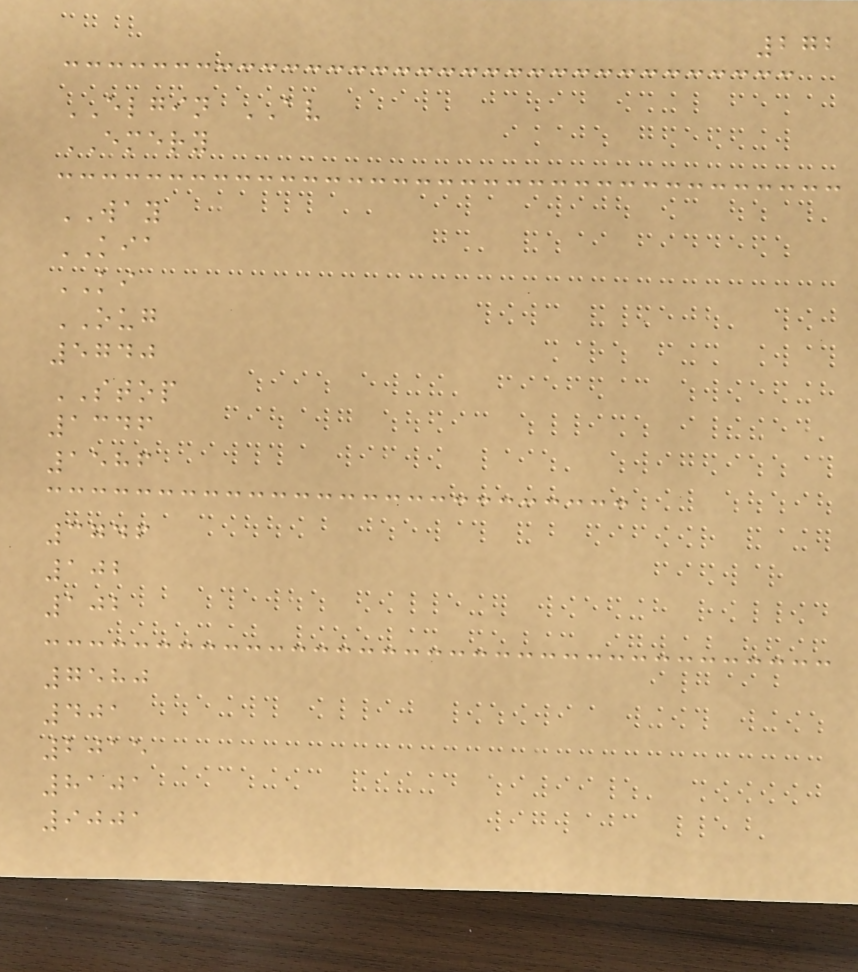272
ELGIN AV
EMERY
WAY
KIA
KI
OUG
5740
STOP
1346
1586
3746
102
102
7580
401
2015
8101
9001
